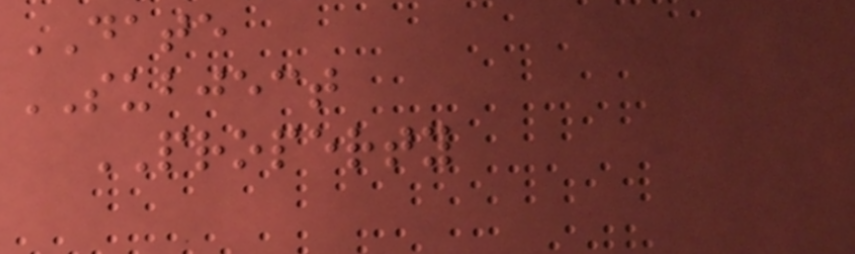DATE
SUBJECT
PROPERTY
